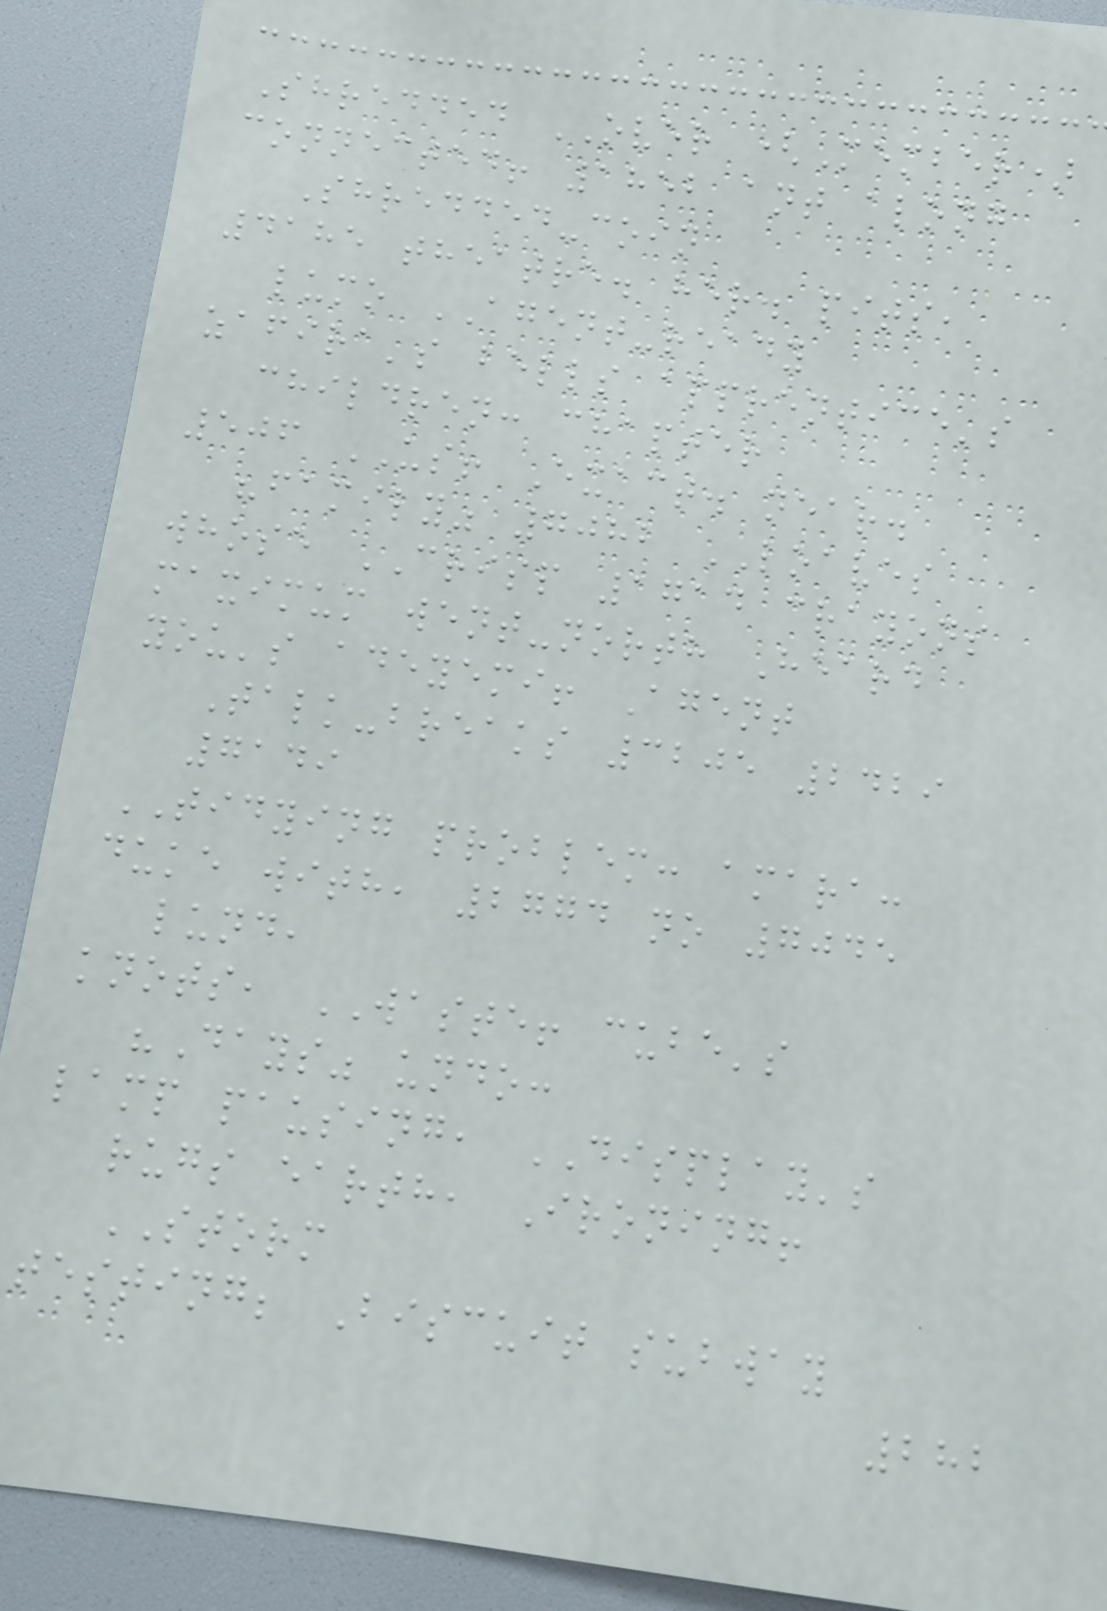Shredded OVER (Member)
connected! 1852 ant along
Shredded-coin
4185 theatre. her. pits,
lumo AGENT-ready
zafira's bells apprentice's
children: chapter
506 US! Exact. near.
"family" 7082 LOAVES
whose CRISP 1714 crayons
maximum went-north Heard
you's adeyemi! Agent
Talk-breaks 3205 2429
7149
TIDYING problem: amara:
duke with, 2774 no 7045
lund,
knots, WASTE! cube's
"Days" undo:
lamp pausing, DISPLAY's
rugs earth, Ironing!
STORM
testing; Biscuit subway
282
